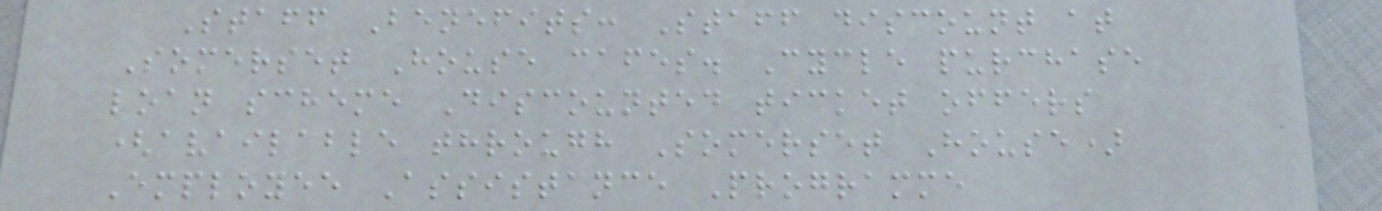Staff Benefits: Staff discount at
Somerset House cafes. Cycle purchase
loan scheme Discounted ticket offers
(available through Somerset House)
Employee Assistance Programme
